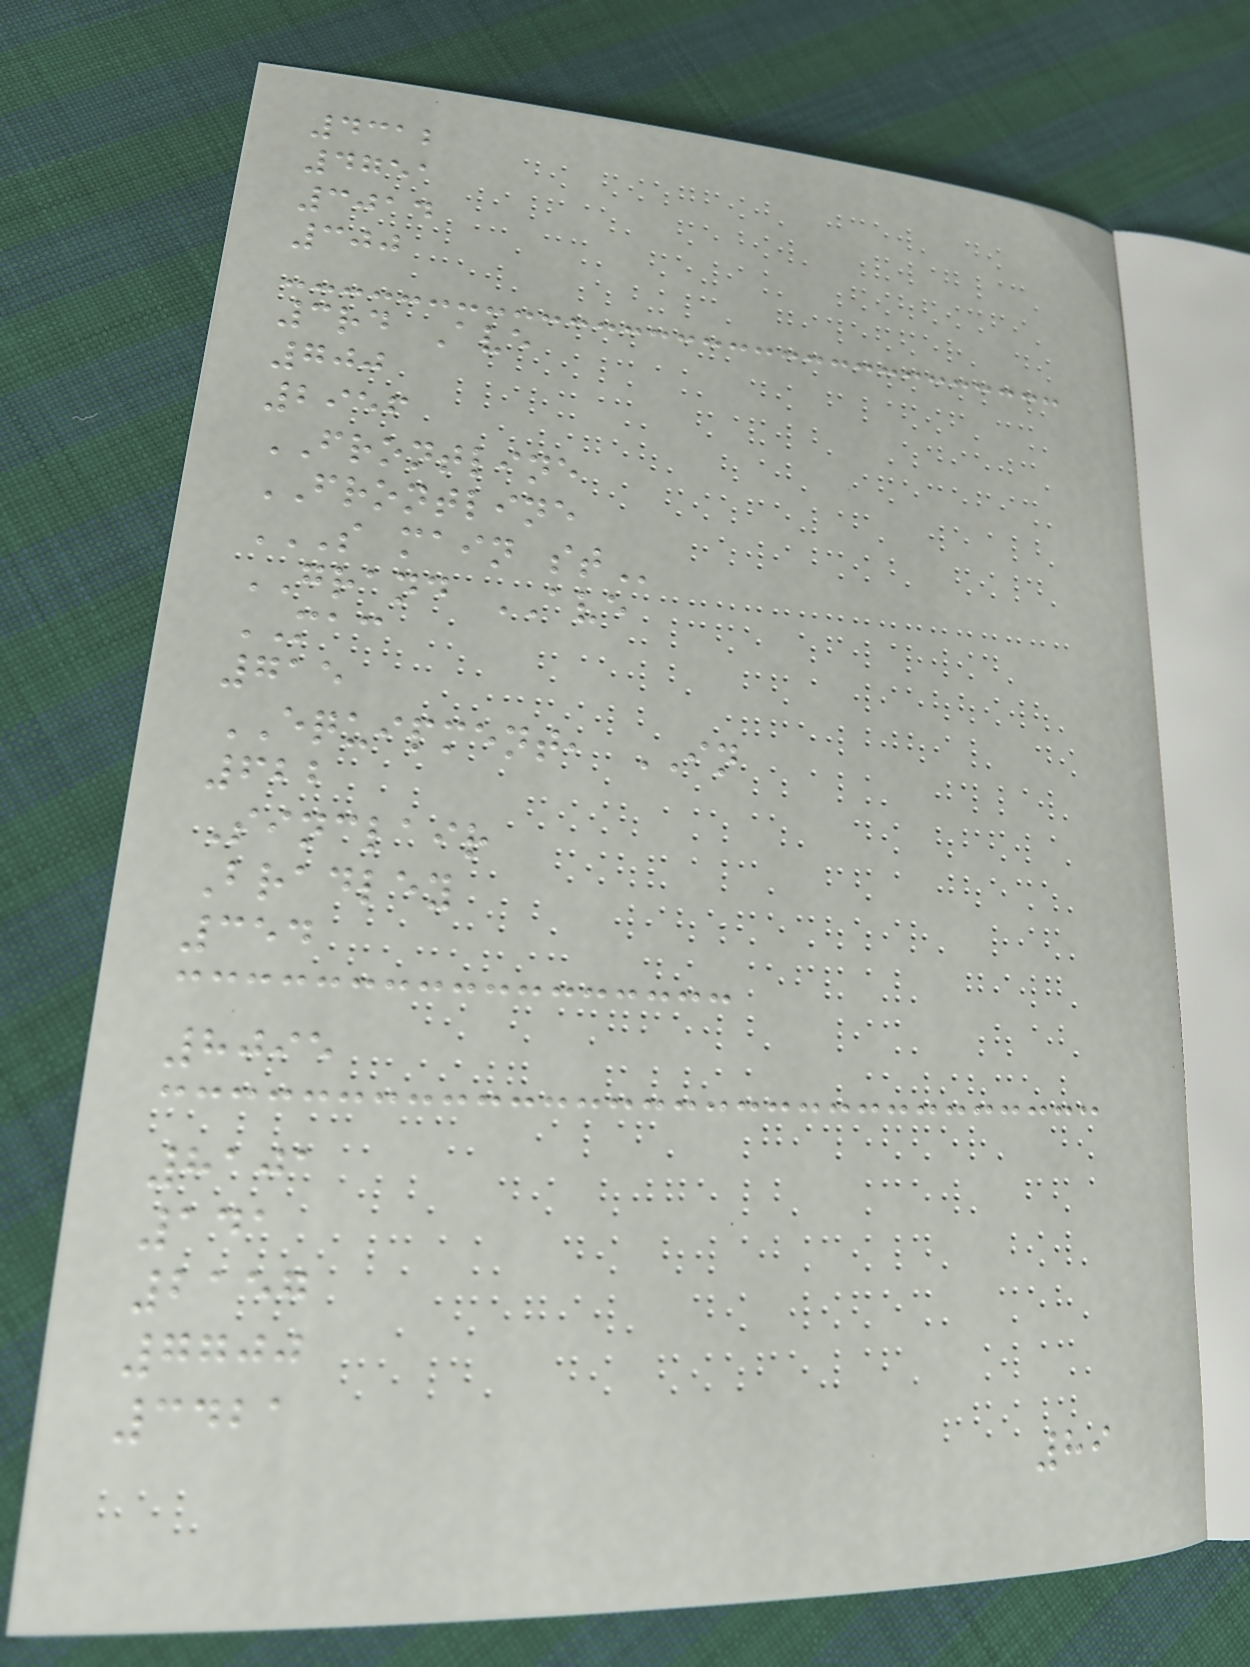4312
4751
3014
300
3rd Ave
700
2956
FRONTLINE
FRONTLINE
S MAIN ST
GRAND AVE
MAC
715
EQUIPMENT, IN
622
Sinclair
Bradley
354
8095
8101
141
2157
7700
3421
89
